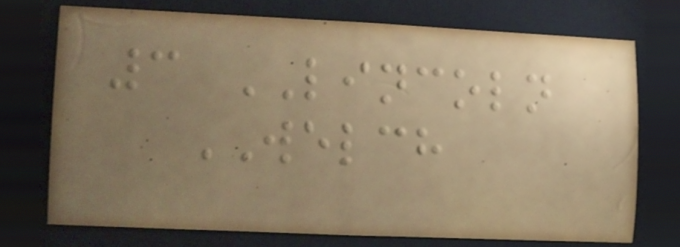3 LINCOLN
WELCH
